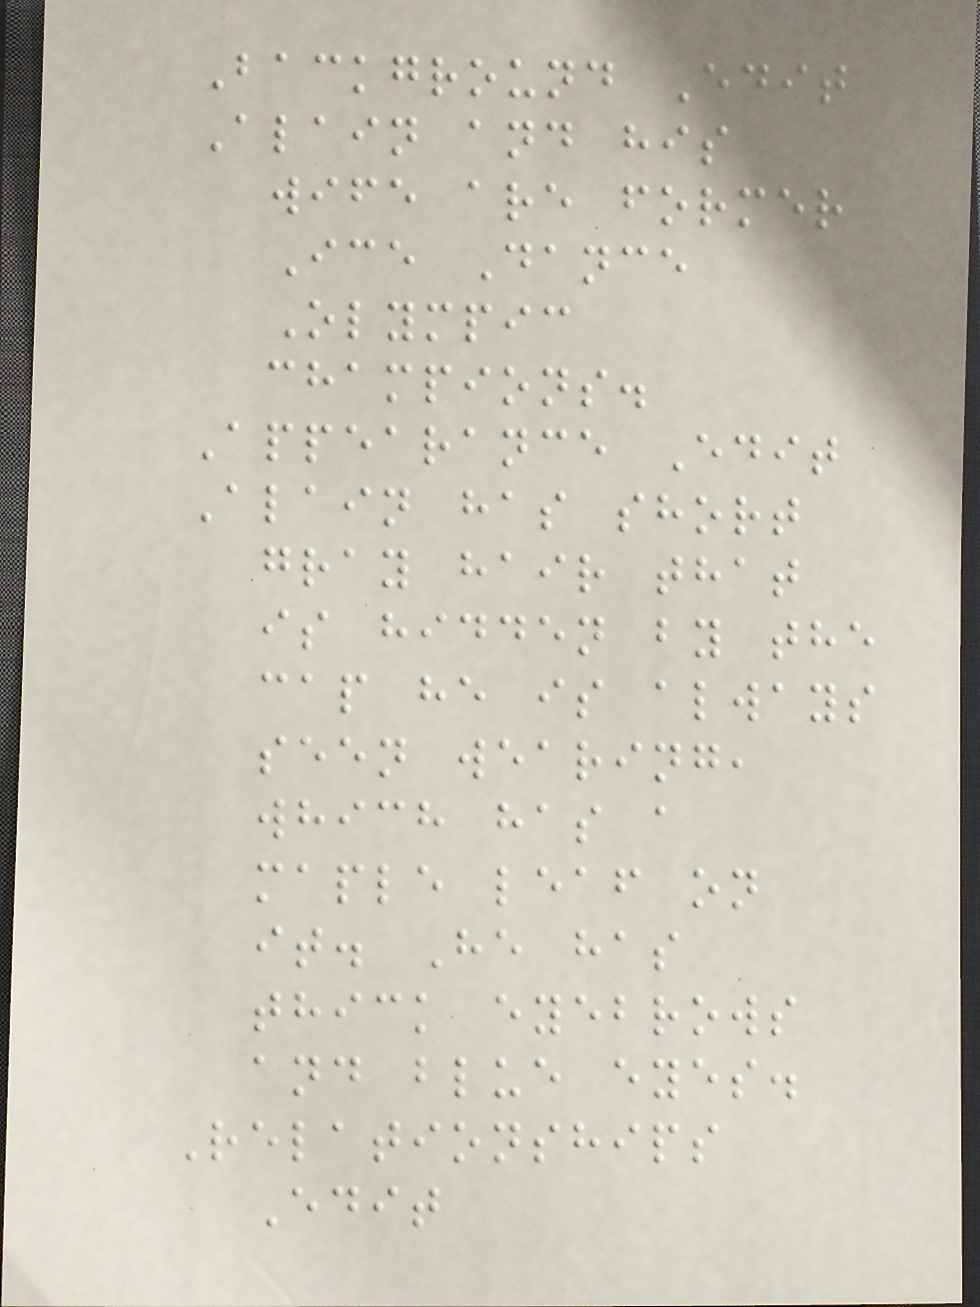Background Edit
Alain and his
wife are former
Ice Dance
Olympic
champions.
Appearance Edit
Alain has short
gray hair that
is hidden by the
cap he is always
seen wearing,
which has a
maple leaf on
it. He has
thick eyebrows
and blue eyes.
Relationships
Edit
